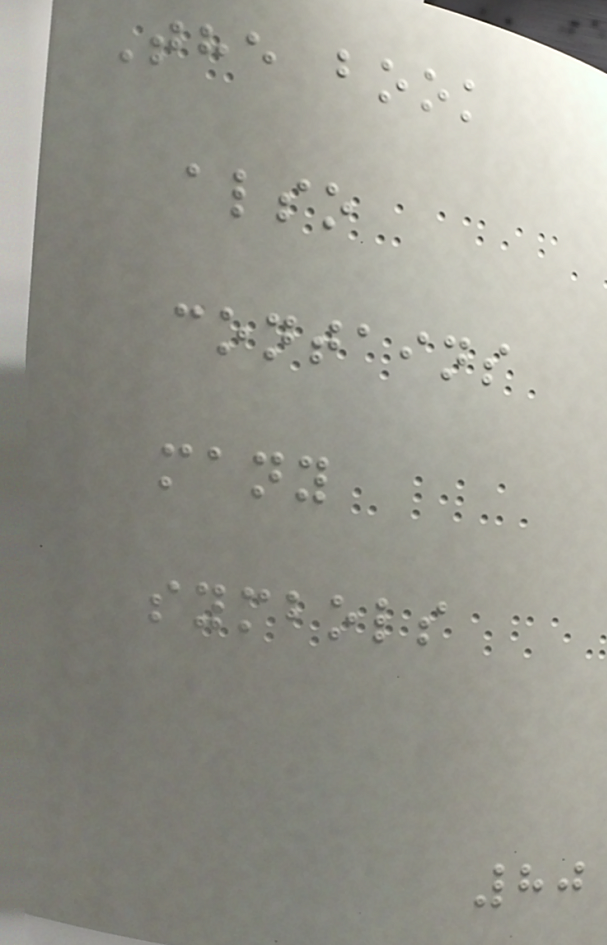The book
also
contains
many
symbols
80
